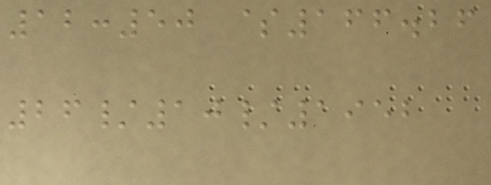12:50 $166.26
26/10/1952
